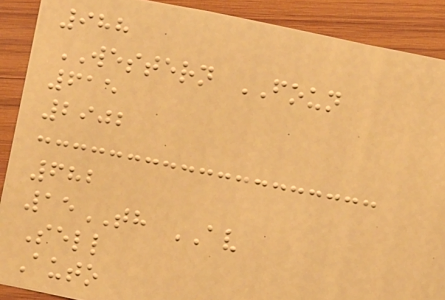988
WESTERN FOUN
615
2902
682
15TH AV
Sell
Auto
